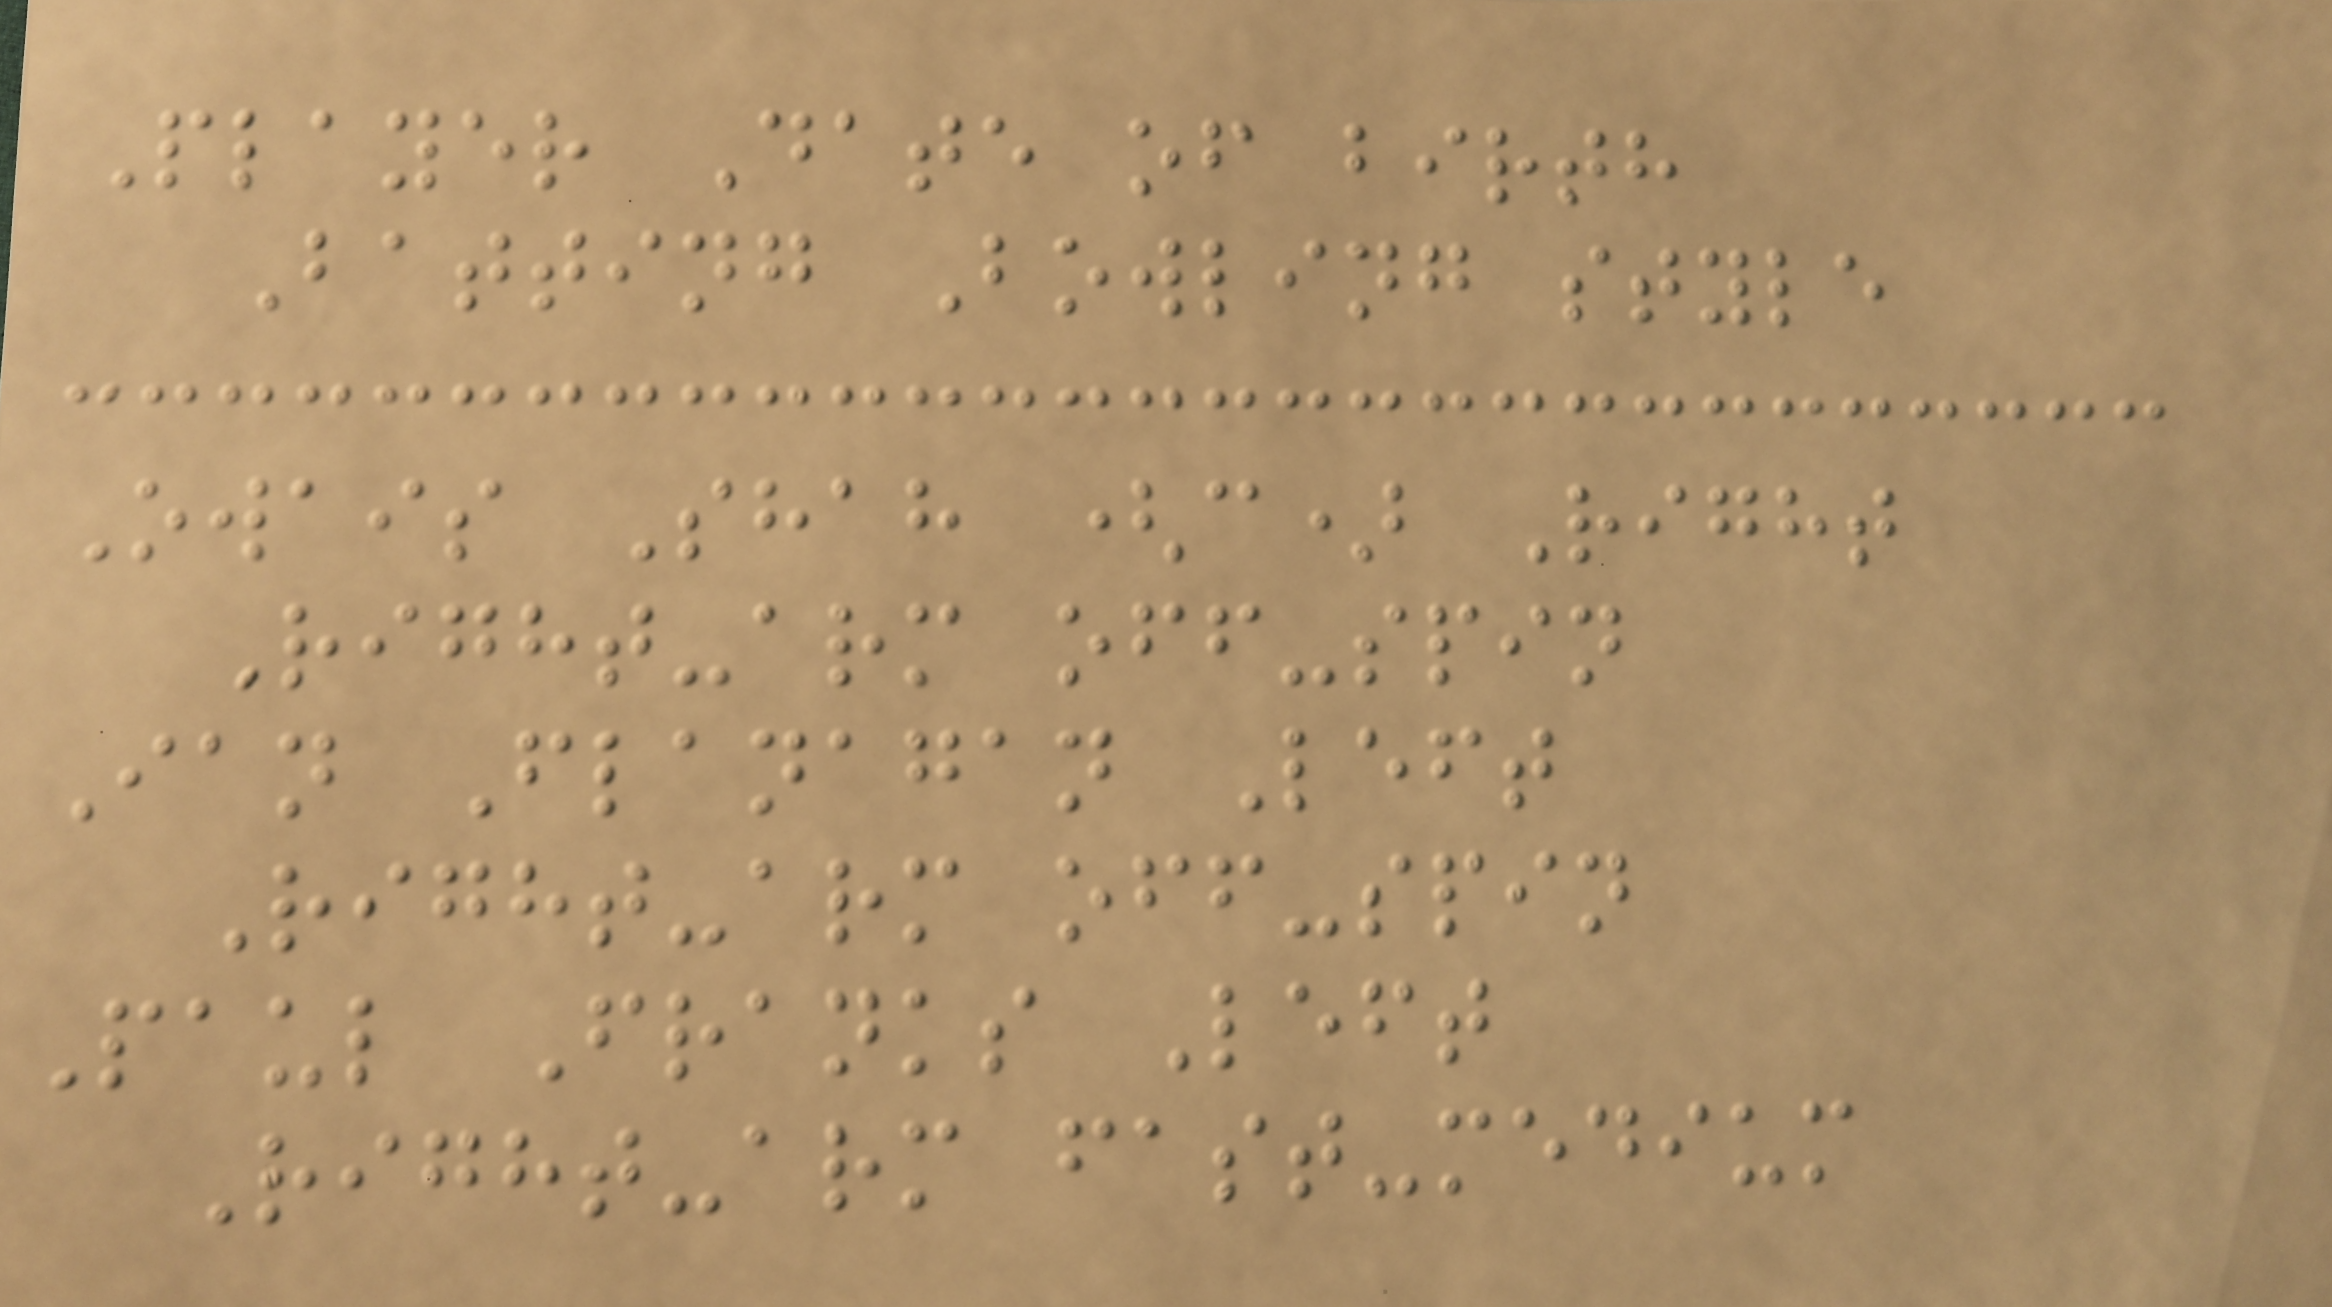Player Date of birth
Batting Bowling style
Owais Shah (c) Right
Right-arm off-spin
Ian Flanagan Left
Right-arm off-spin
Paul Franks Left
Right-arm fast-medium
